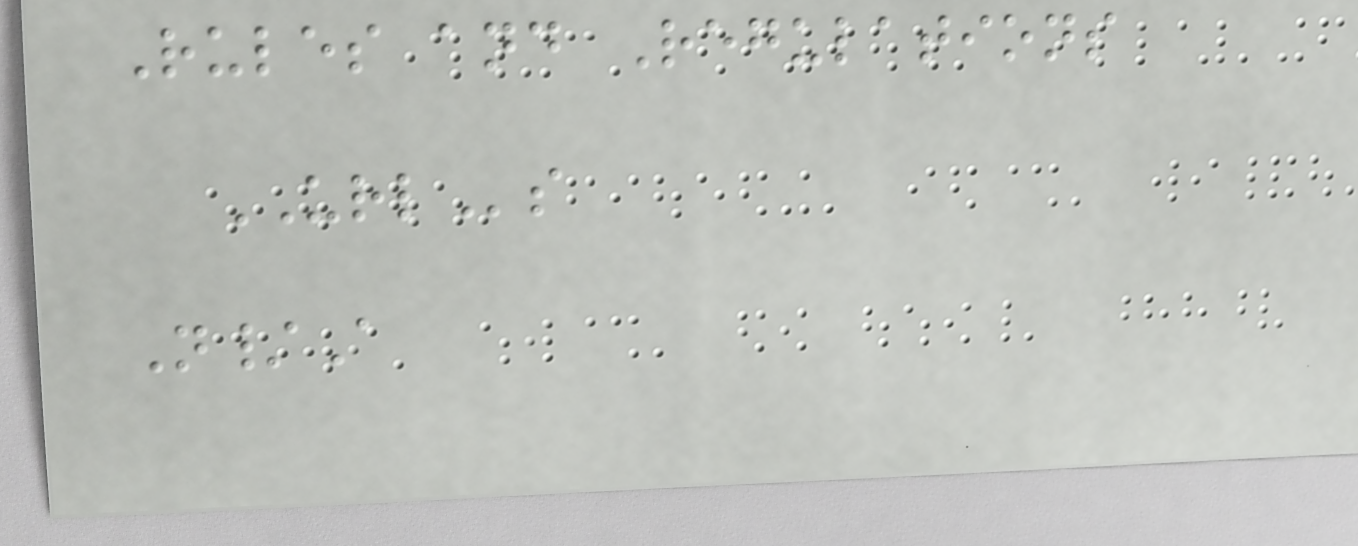Rules and Regulations
URLs
N/A
